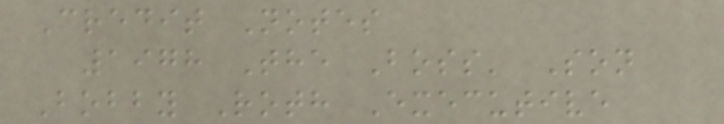Credit Notes
1978 The Boss' Son
Bobby Roth Executive
